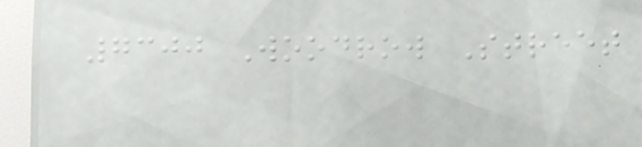7300 Woodrow Street
